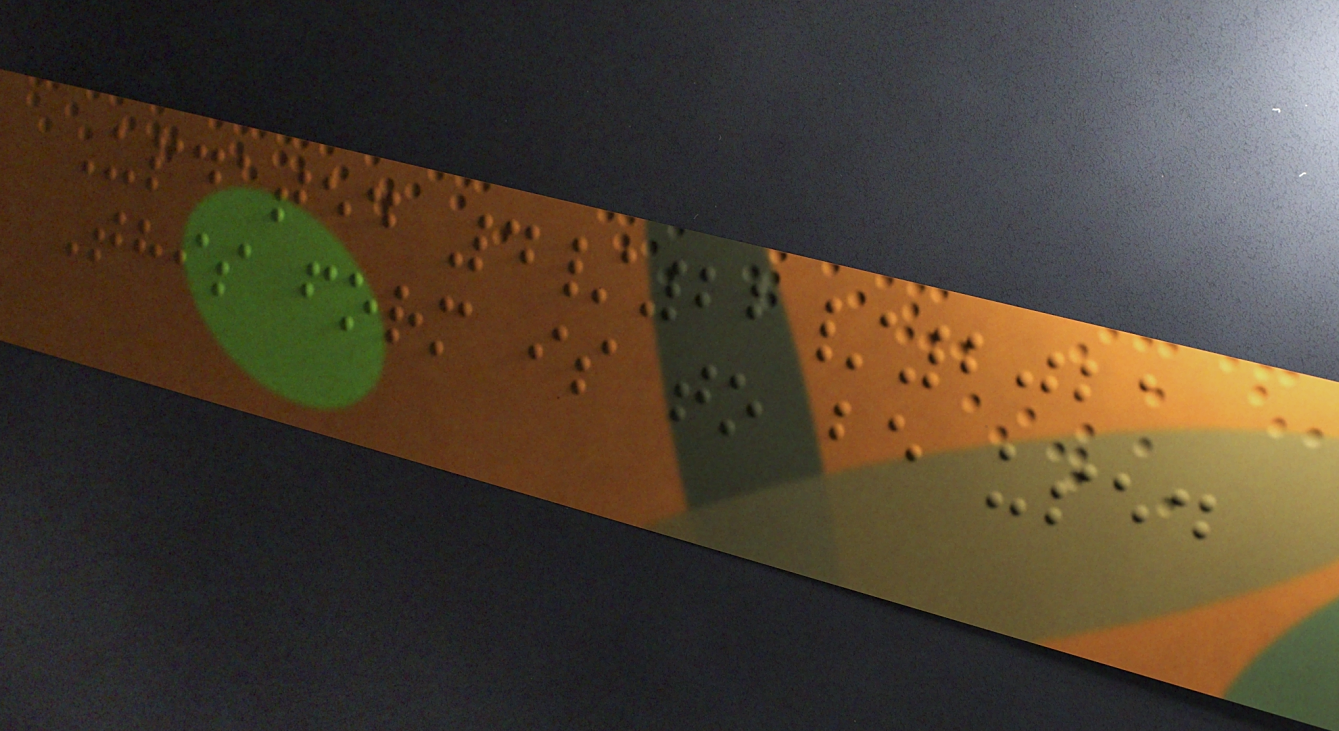Updated 4/22/2021
This form is to be used
